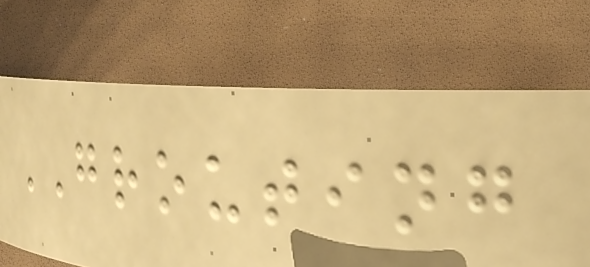GROUTING
